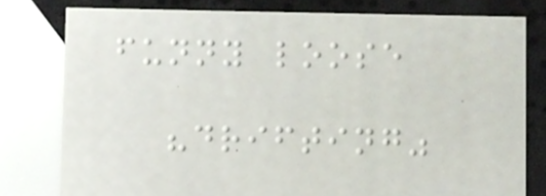funny loose
"drifting"
